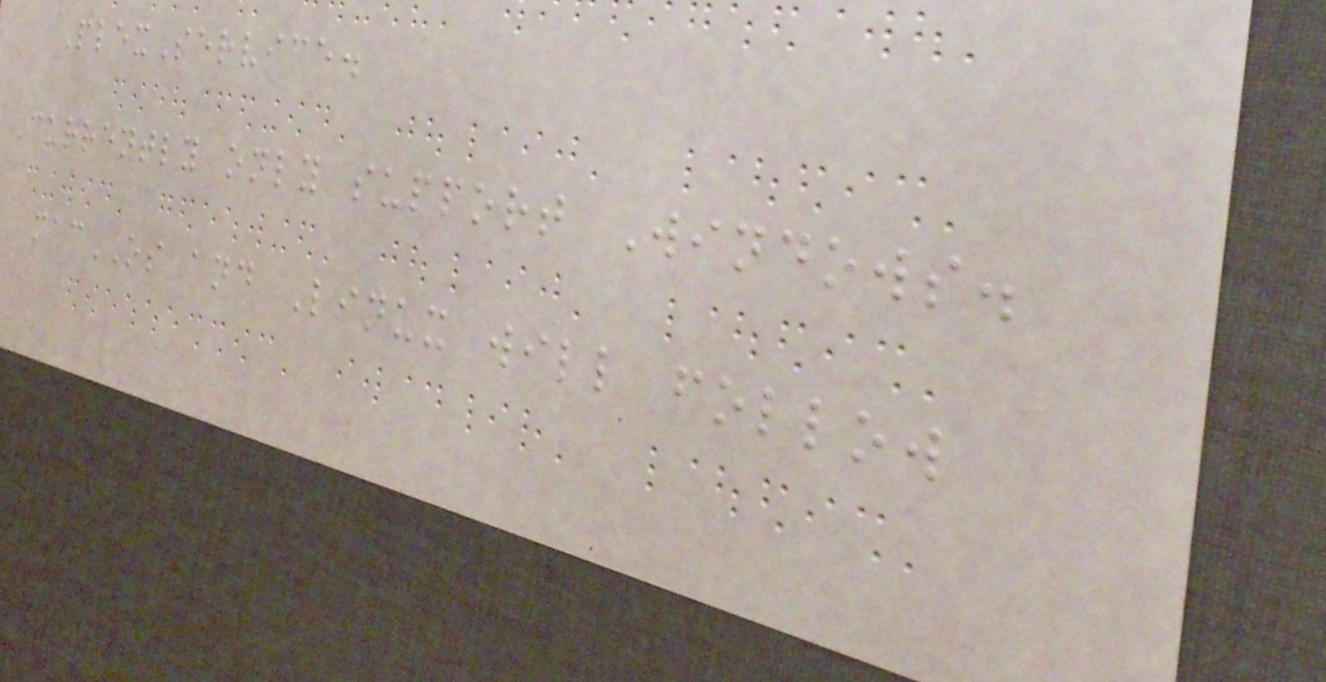PlexService.
Currently only support Windows.
macOS and Linux will follow
